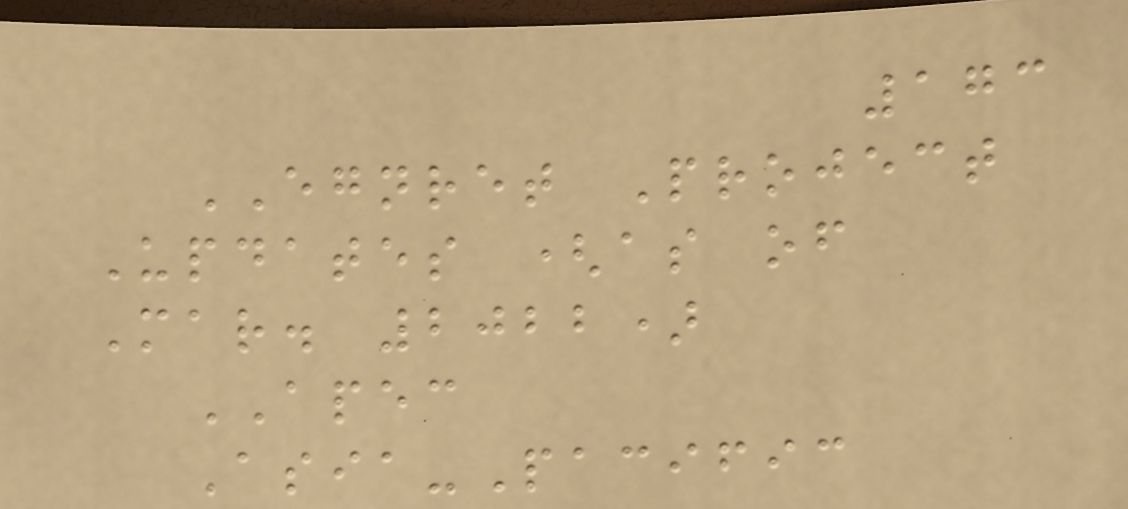173
EGNRET Project
Updates (as of
Mar. 2022)
APEC
Asia-Pacific
